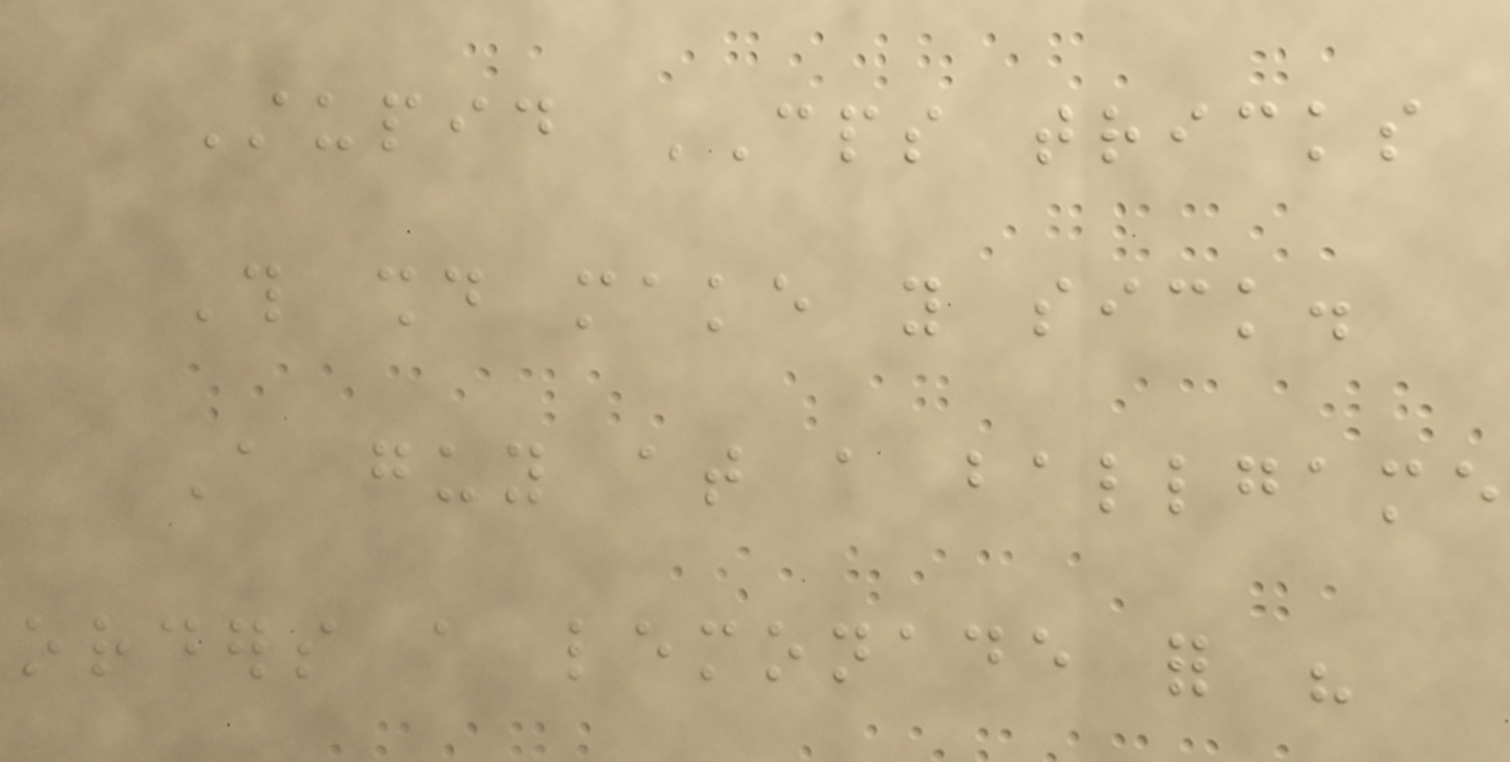Stupid CPS tricks
This should make you sick.
A guy at a ballgame
orders a lemonade for his
